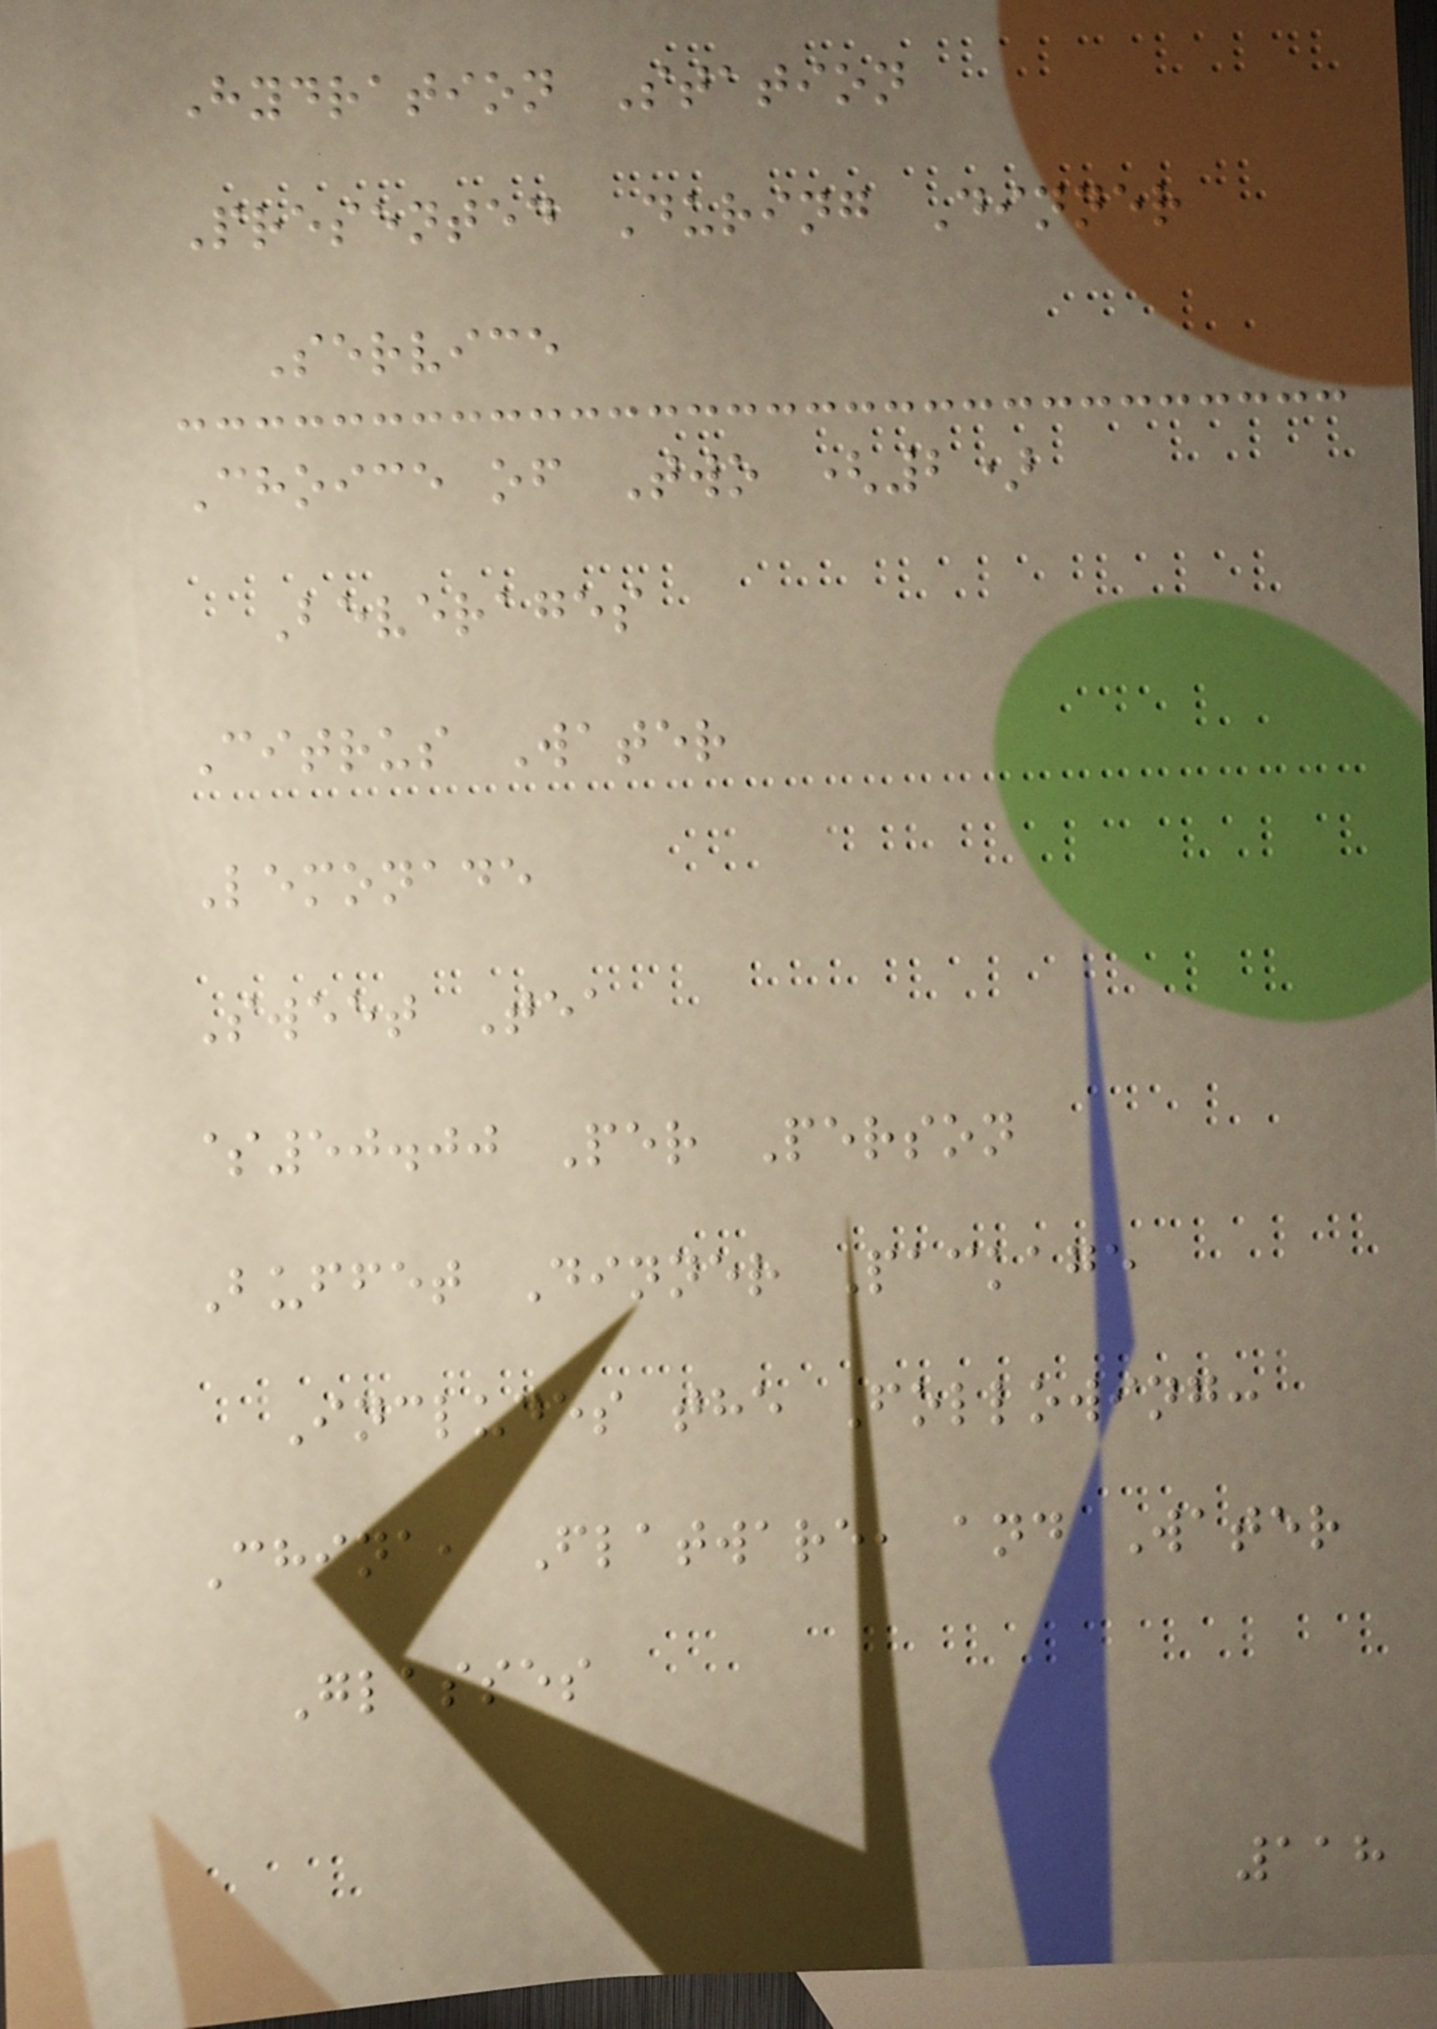Hydration Station
Presented During Dinner
Service
Choice of Two (2)
Beverages
Citrus Water
Lemonade
Sweet Tea
$50.00 Per Person
Buffet Dinner Package
Includes the Following:
China, Flatware, and Water
Glasses
118
